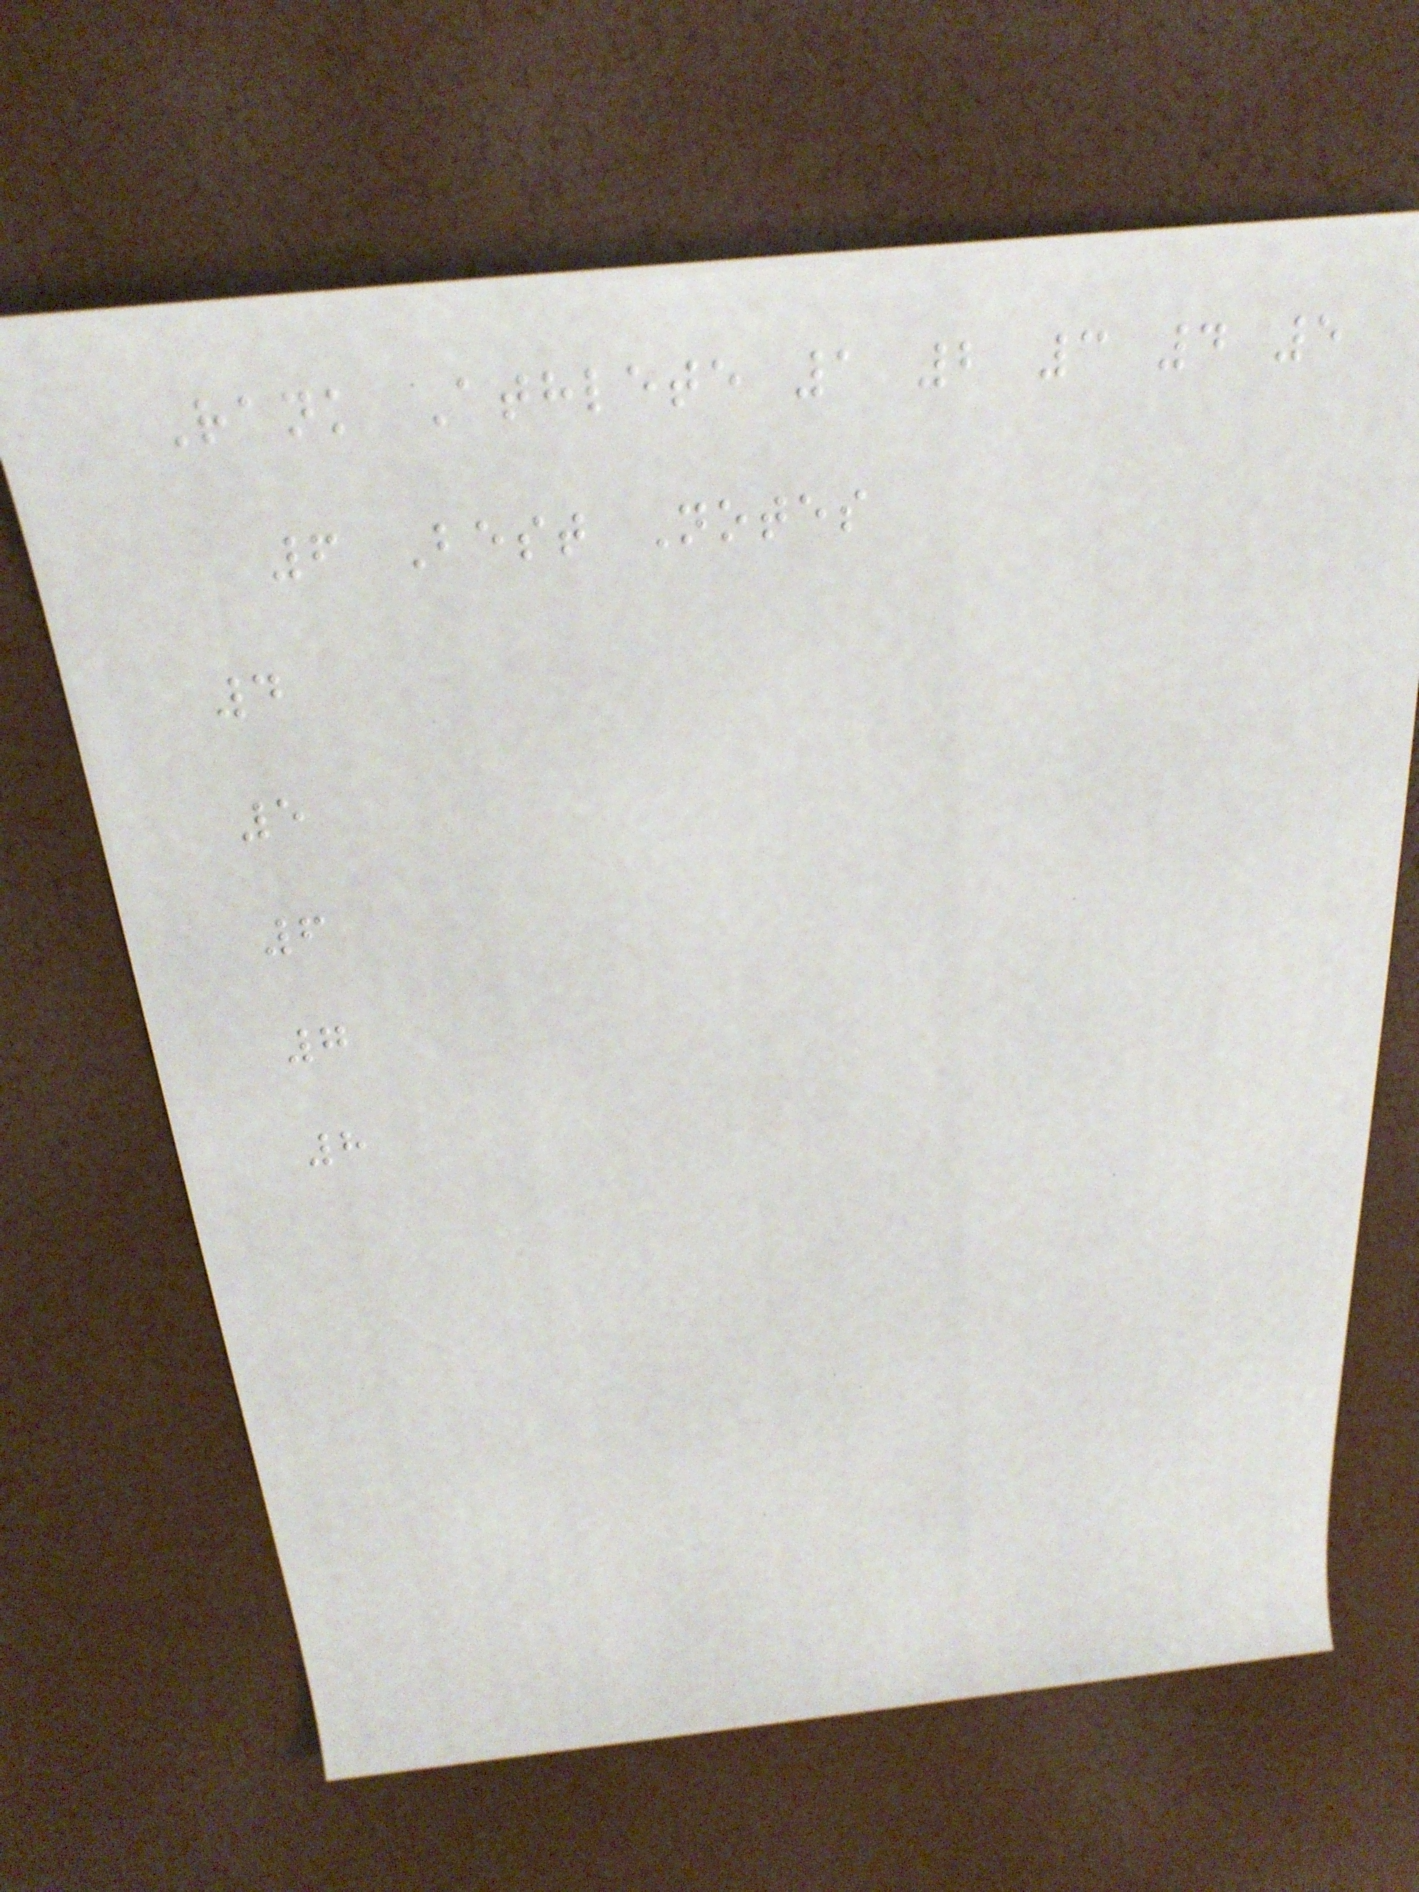Rank Athlete 1 2 3 4 5
6 Best Notes
4
5
6
7
8
